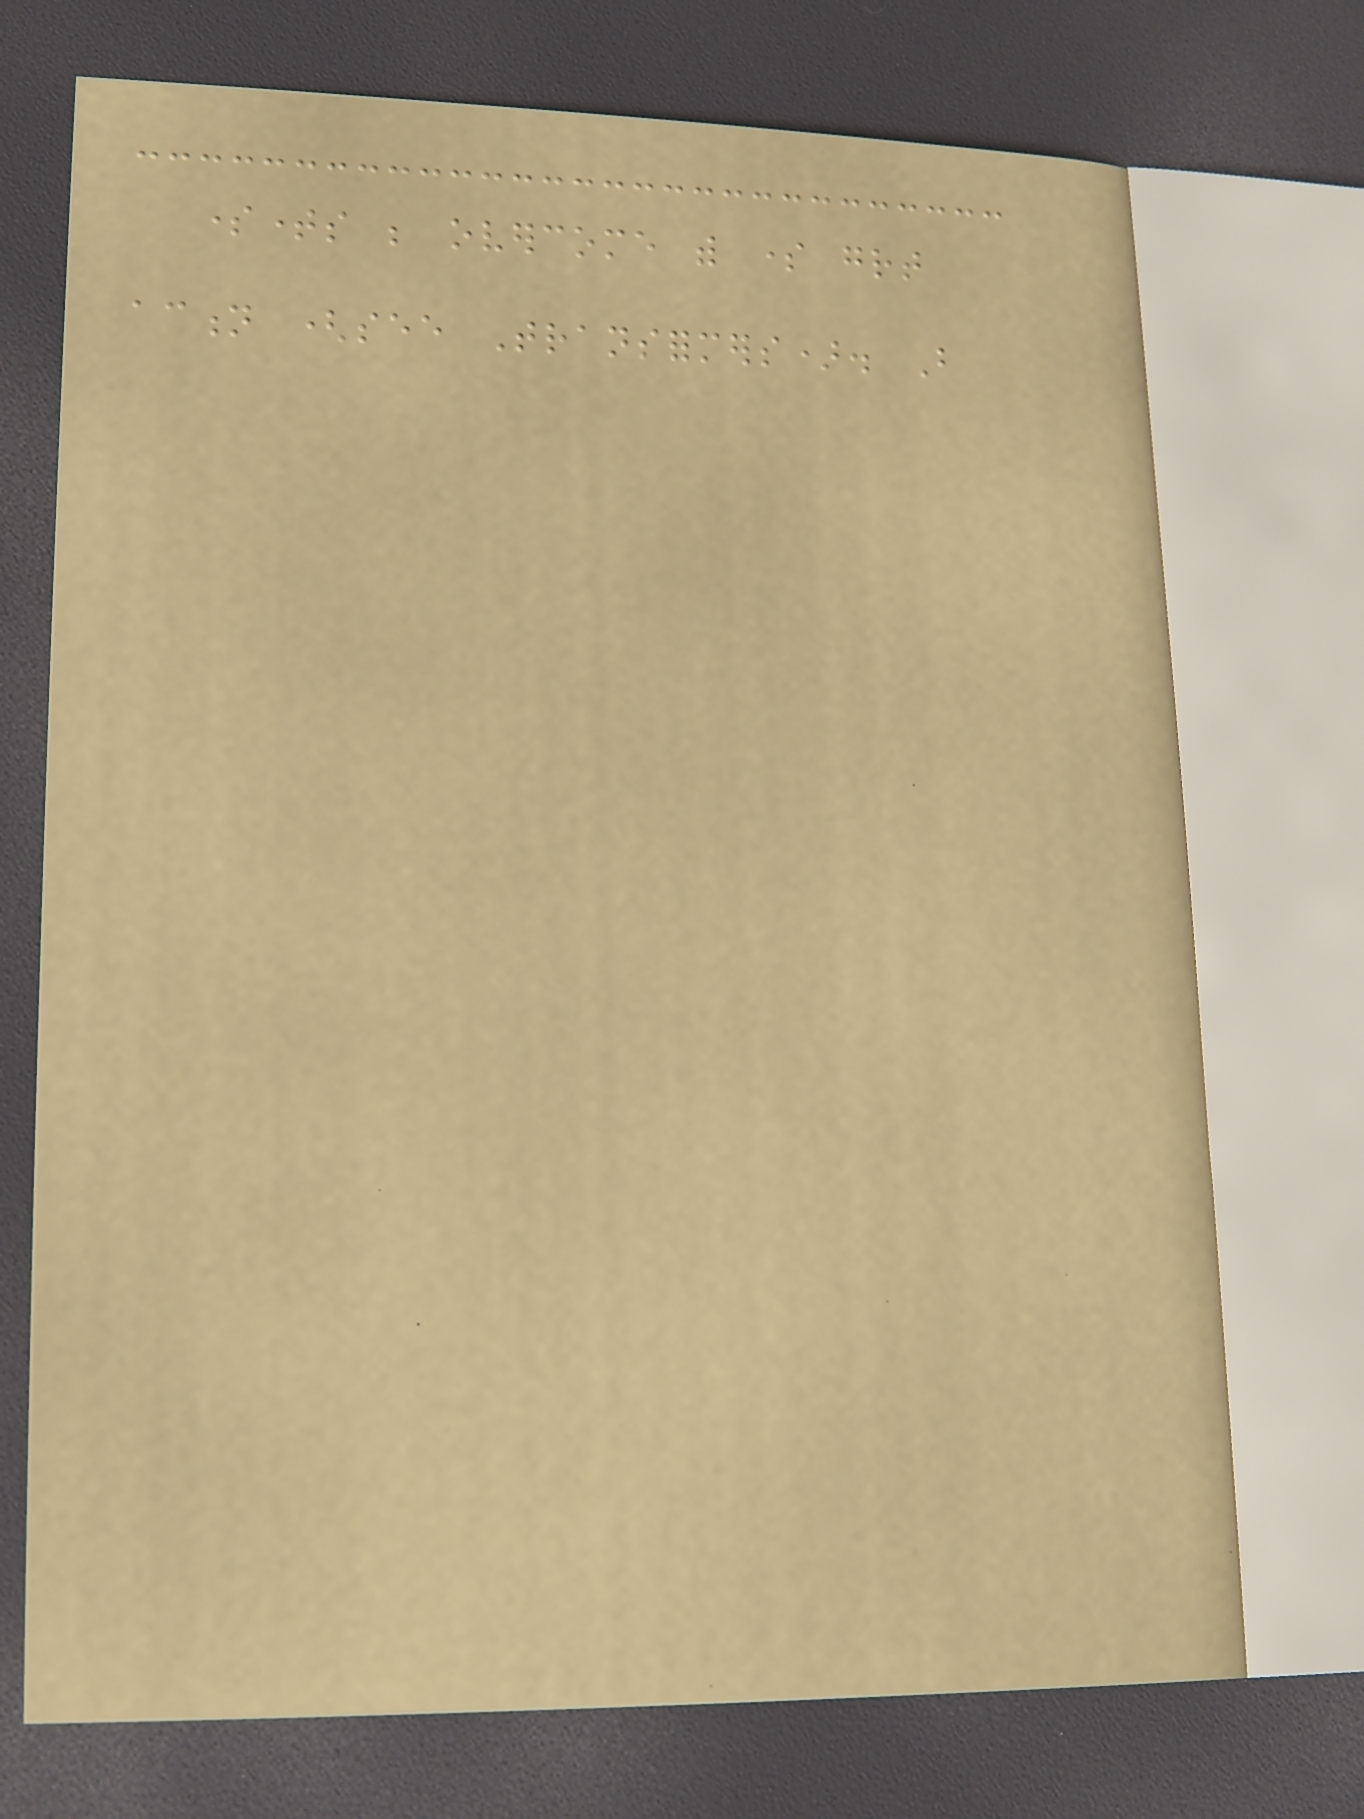sometimes be overcome with some great
action (see Transformers). But
